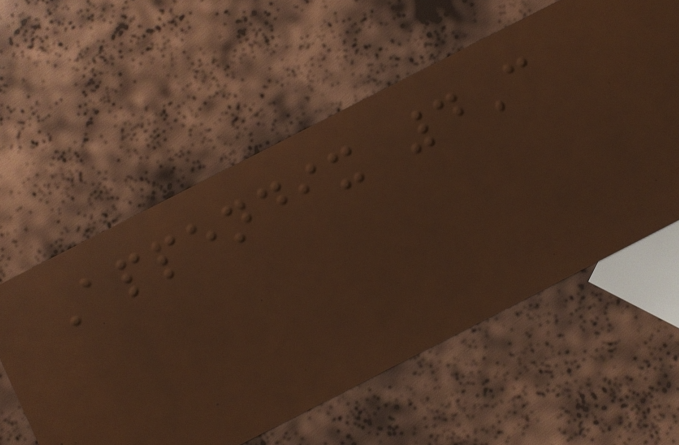Appendix 4C
